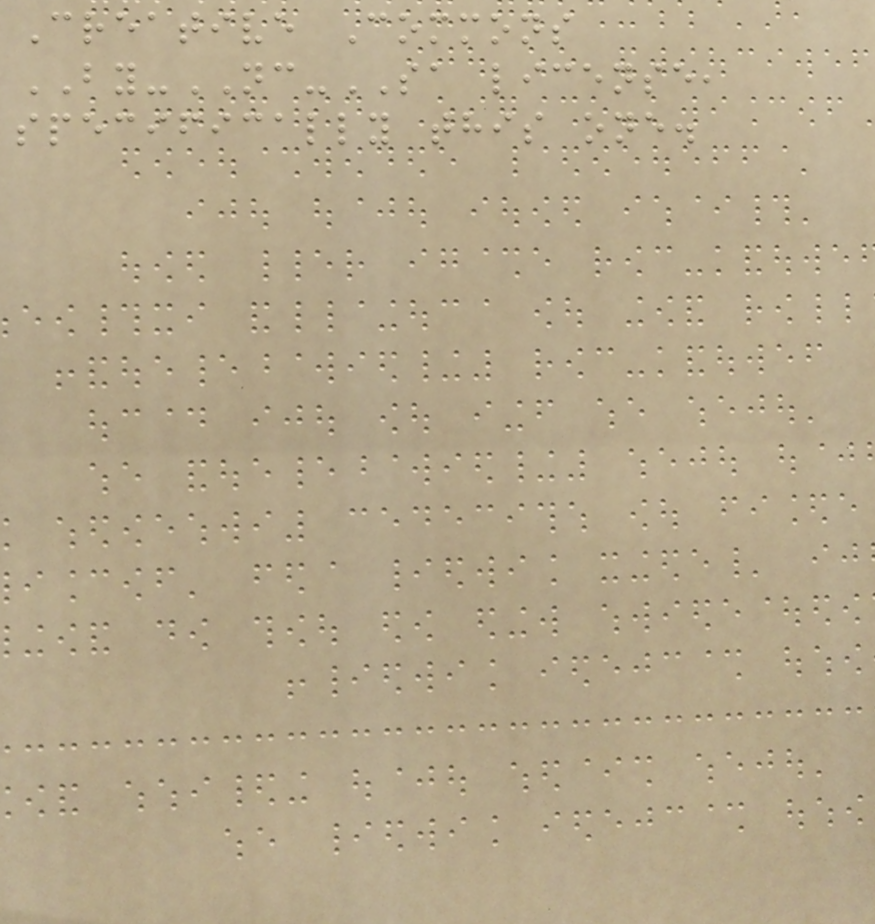Creative Commons
BY-NC-SA license,
specifically this one.
